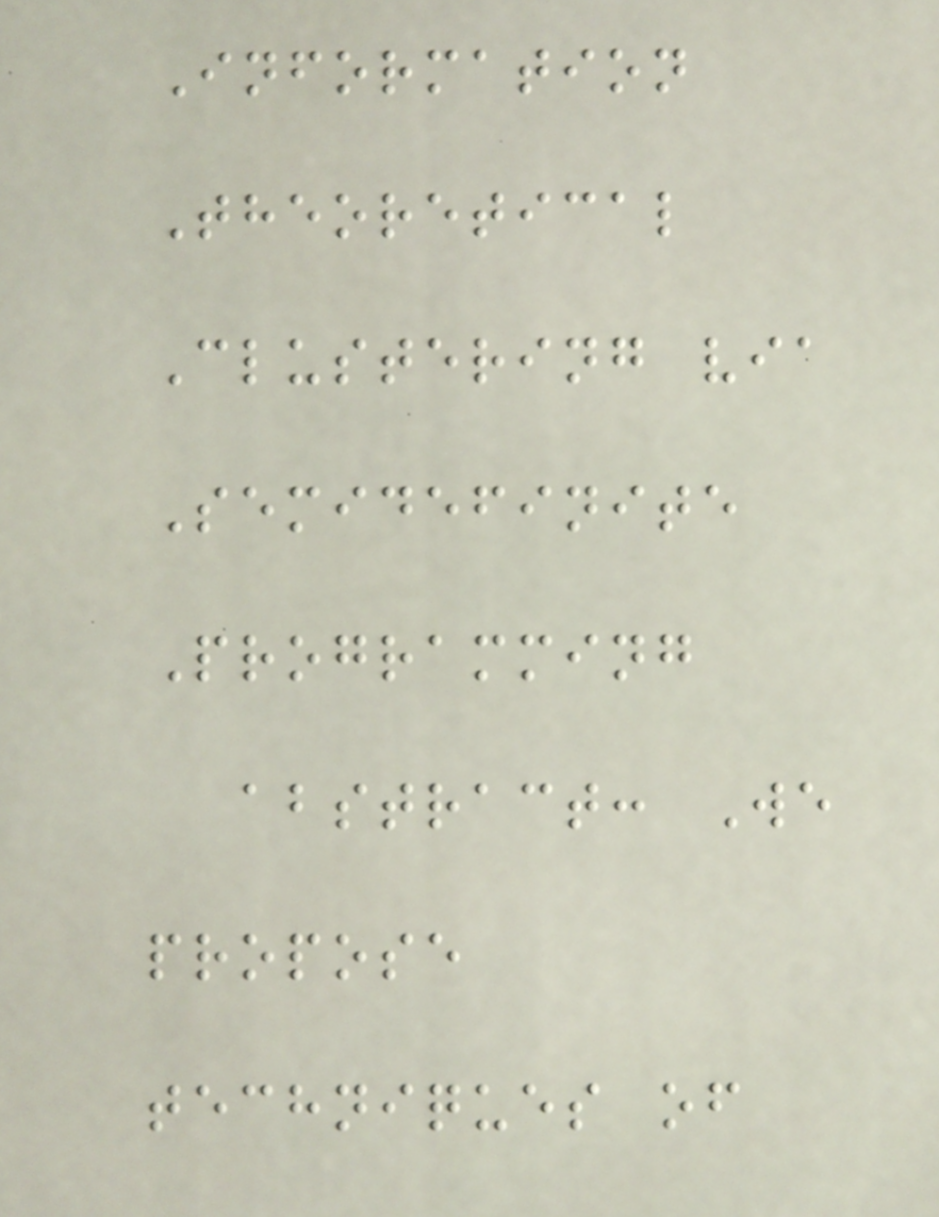Information
Theoretical
Clustering via
Semidefinite
Programming
abstract: We
propose
techniques of
